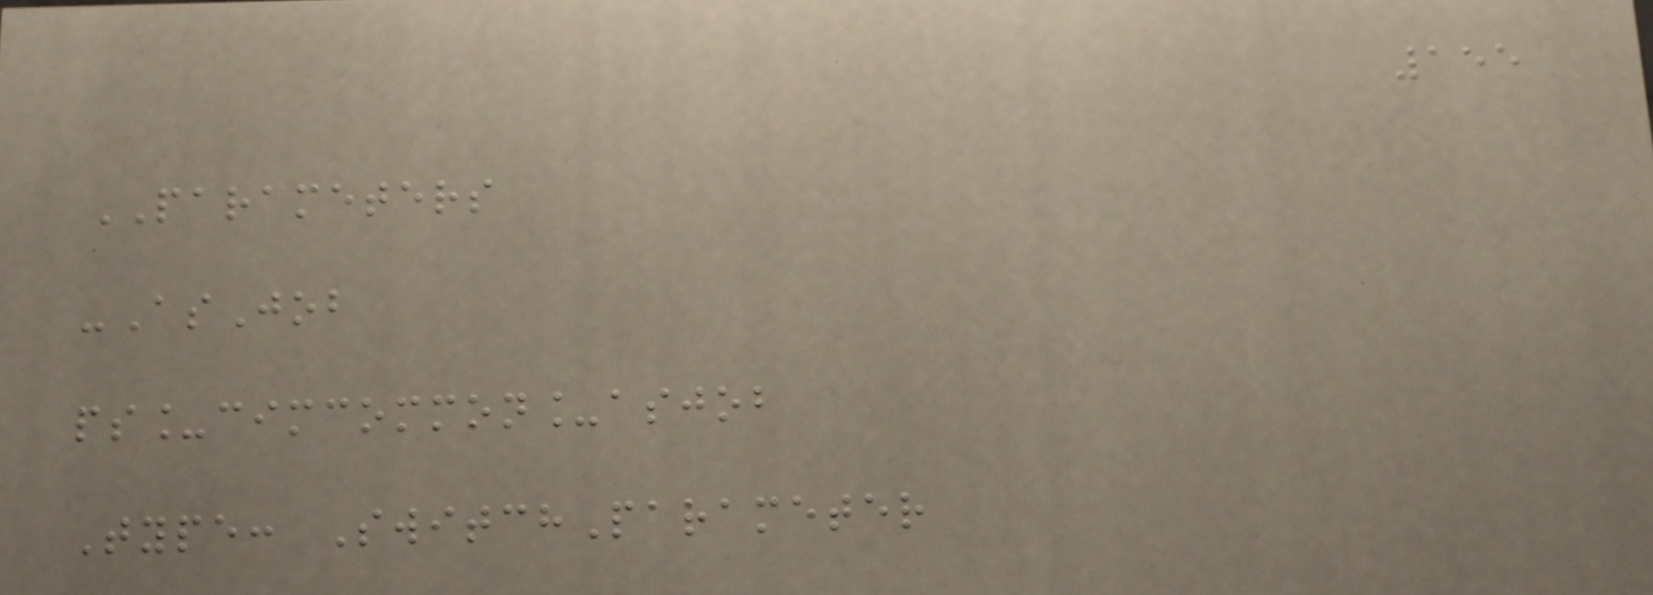155
PARAMETERS
-AsJob
ps_cimcommon_asjob
Type: SwitchParameter
